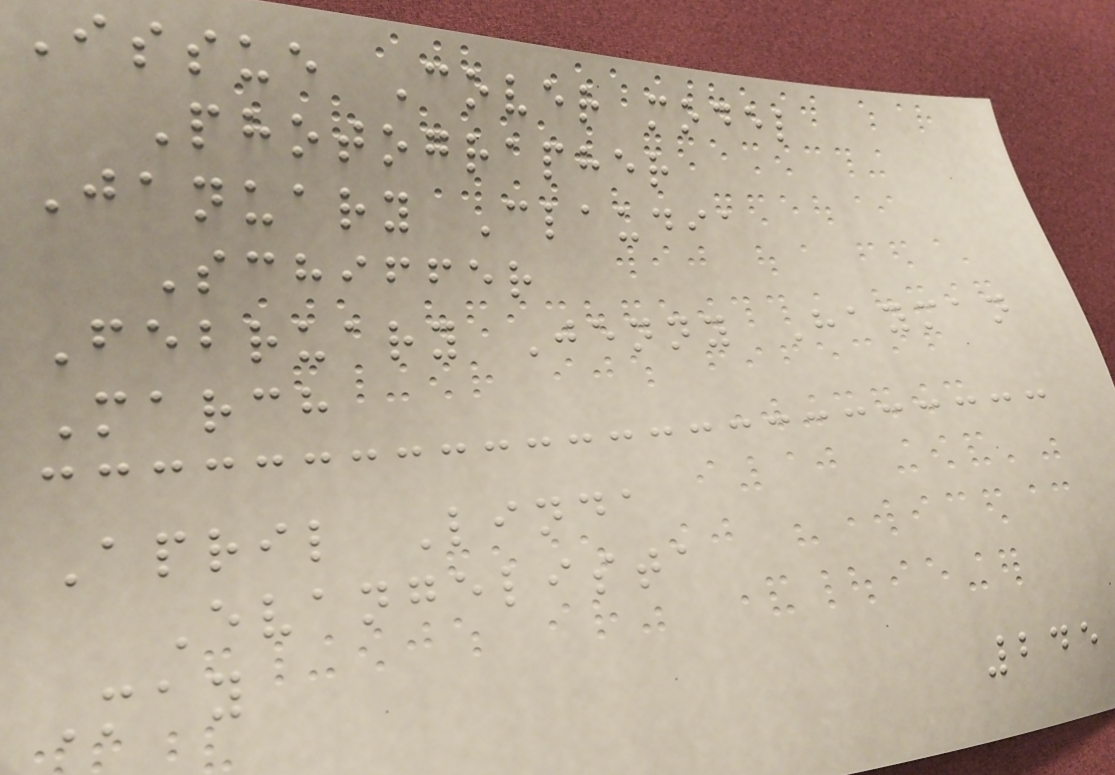Issue Cover model
Photographer
January Claudia
Schiffer
February Jenny Hayman
March
April Linda
Evangelista
May
245
